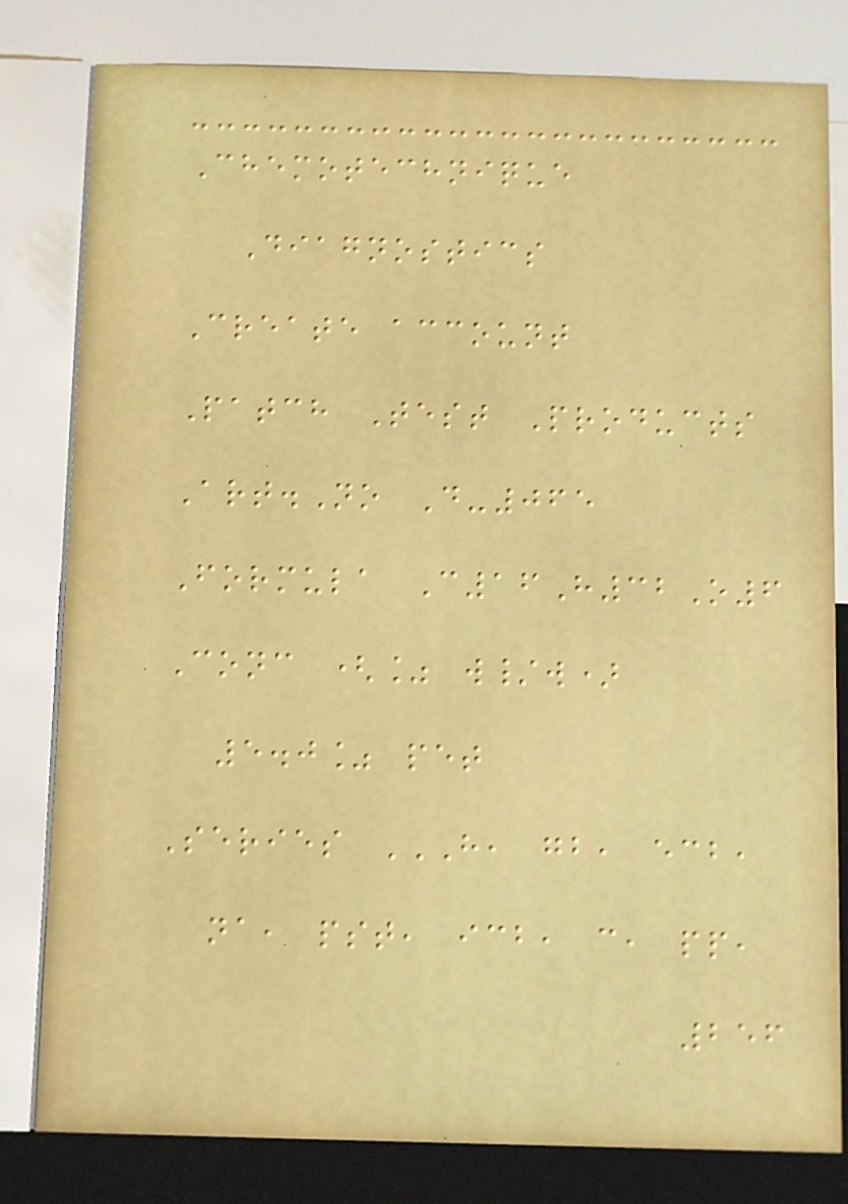Chemotechnique
Diagnostics
Create account
Patch Test Products
Art.No D-065
Formula C16H32O6
Conc (% w/w)
5.0% pet
Series H, GB, ECB,
NA, PST, ICB, C, PP,
256
